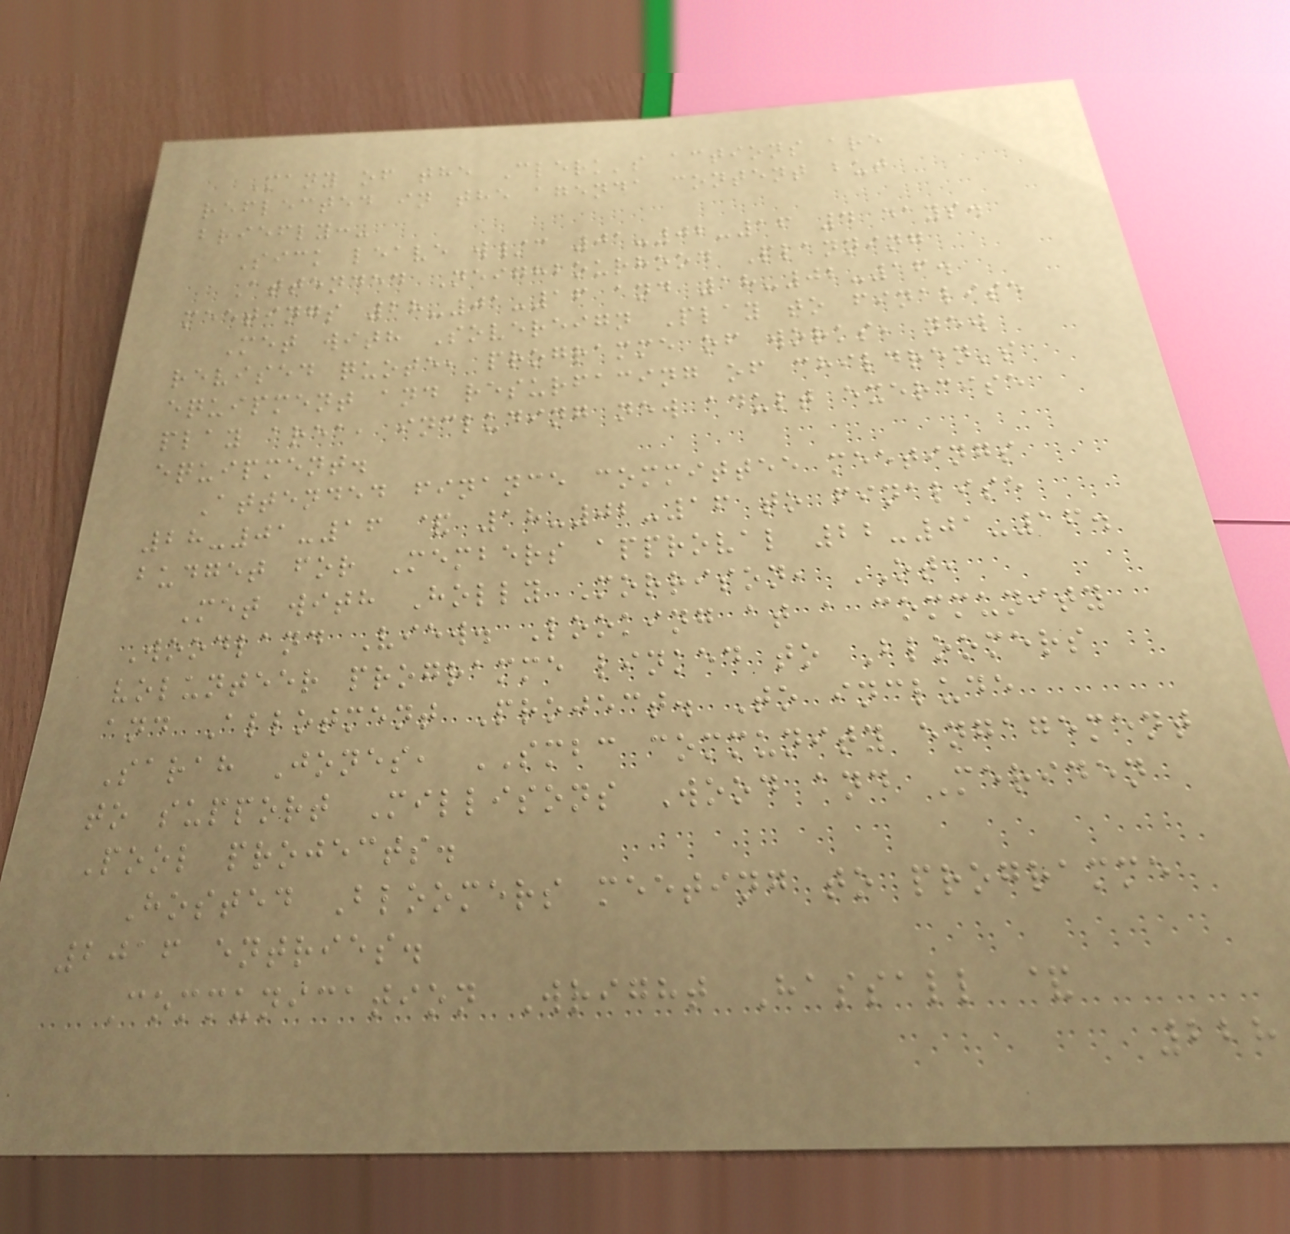Many of the Clerk's actions are
reflected in the agenda content but
briefly:-
Sick leave w/c 01-02-16 4 days.
Attended Neighbourhood Planning
meetings 28-01-16 and 18-02-16.
Met with Sovereign Play to finalise
revised quote, programme of works, new
equipment and resurfacing of children's
play area, including new adult exercise
equipment.
Attended finance committee meetings
28-01-16 & 18-02-16 to finalise
budget for Members approval 22-01-16.
Met with Holly Morrison, OT,
Woodland View. Looking at a community
volunteer programme linked to Bloomers
and Allotment Project. To include
Sarah Jones, SMBC community engagement
to support Millisons Wood and Meriden
Pool projects.
Hosted Bloomers meeting to programme
2016 entries.
Communication Wright Hassall &
228
